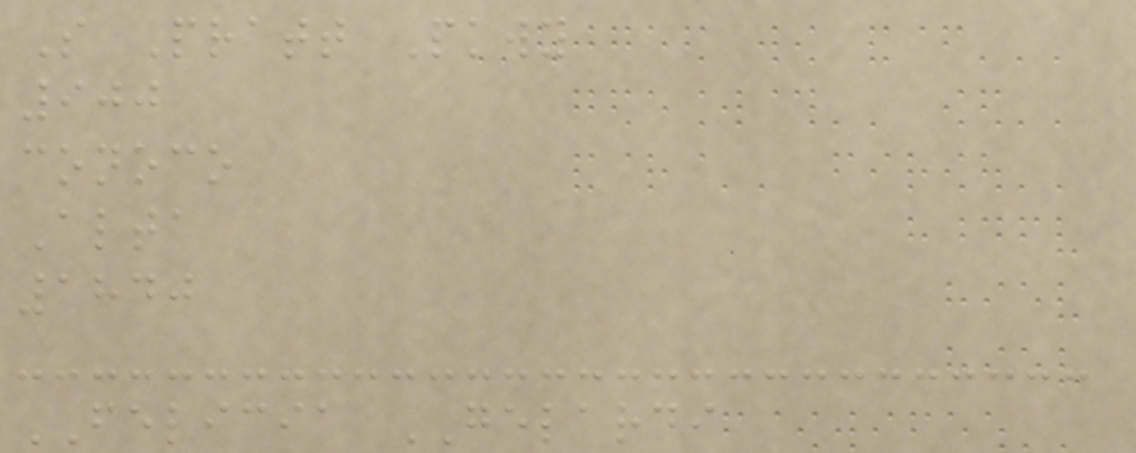S Pratt Pkwy
900
conoco
Alta
1840
FELICIA GELARDI
